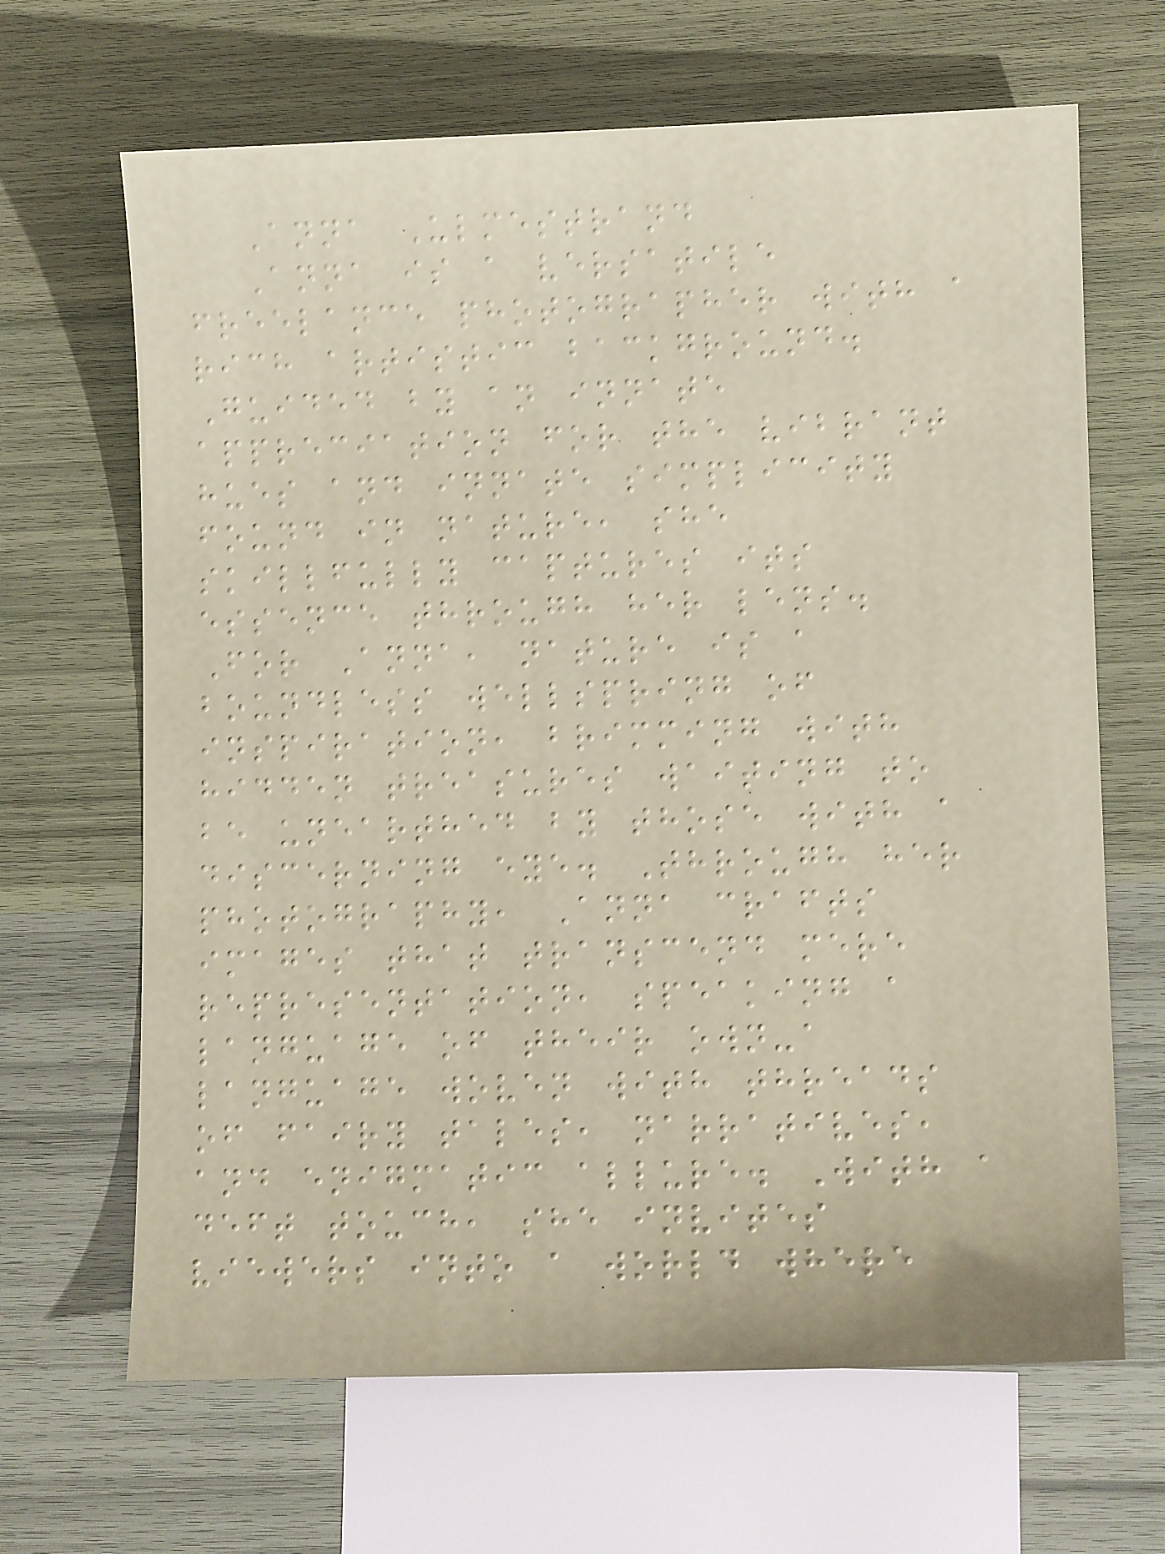Anna Ulmestrand
Anna is a versatile
freelance photographer with a
rich artistic background.
Guided by an innate
appreciation for the vibrant
hues and innate simplicity
found in nature, she
skillfully captures its
essence through her lens.
For Anna, nature is a
boundless wellspring of
inspiration, brimming with
hidden treasures waiting to
be unearthed by those with a
discerning eye. Through her
photography, Anna crafts
images that transcend mere
representation, speaking a
language of their own-a
language woven with threads
of fairy tales, narratives,
and enigmatic allure. With a
deft touch, she invites
viewers into a world where
